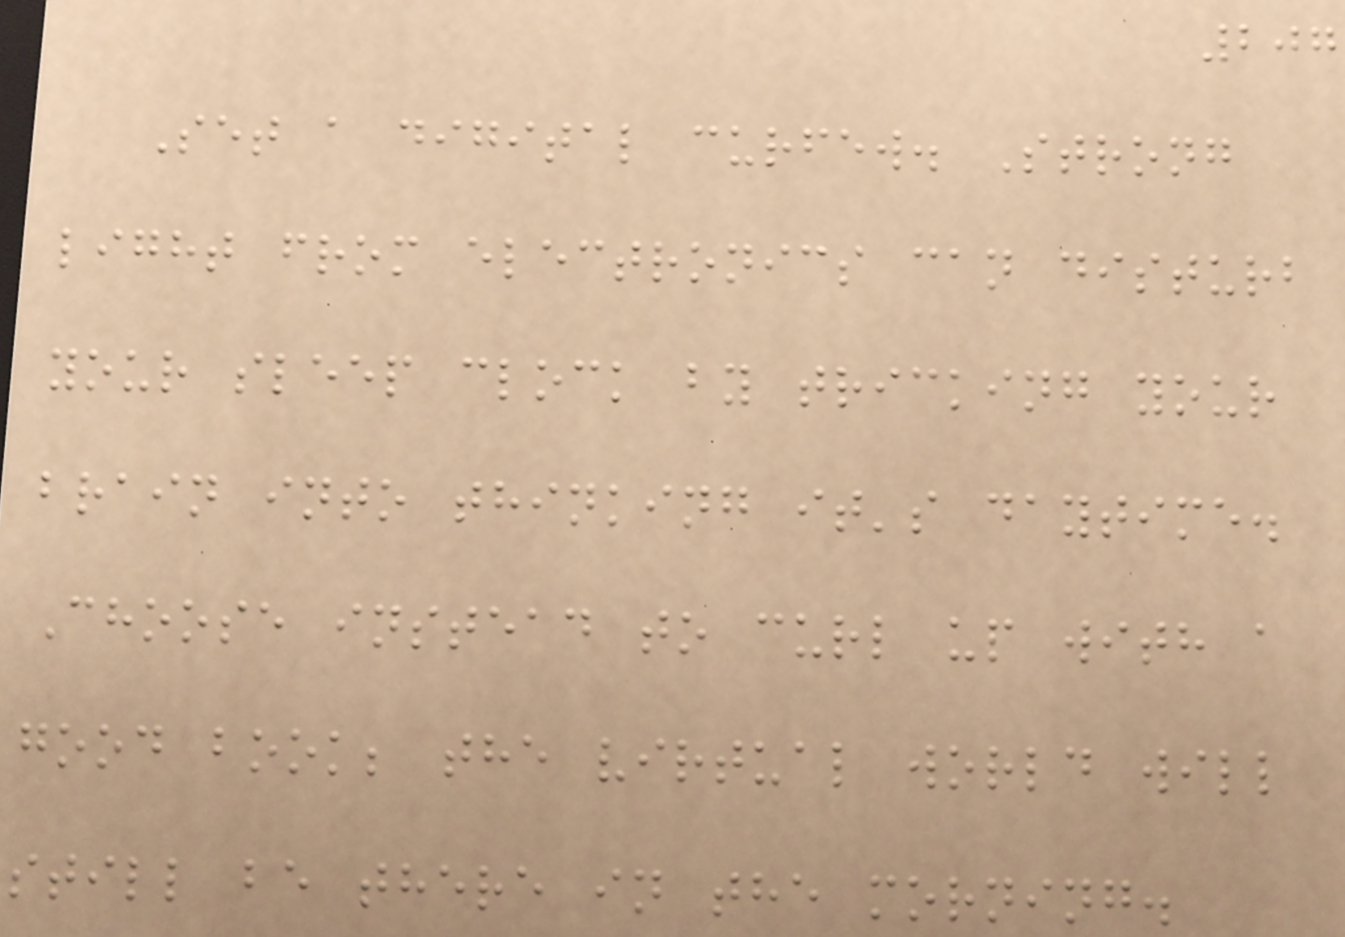207
Set a digital curfew. Strong
light from electronics can disturb
your sleep clock by tricking your
brain into thinking it's daytime.
Choose instead to curl up with a
good book; the virtual world will
still be there in the morning.
